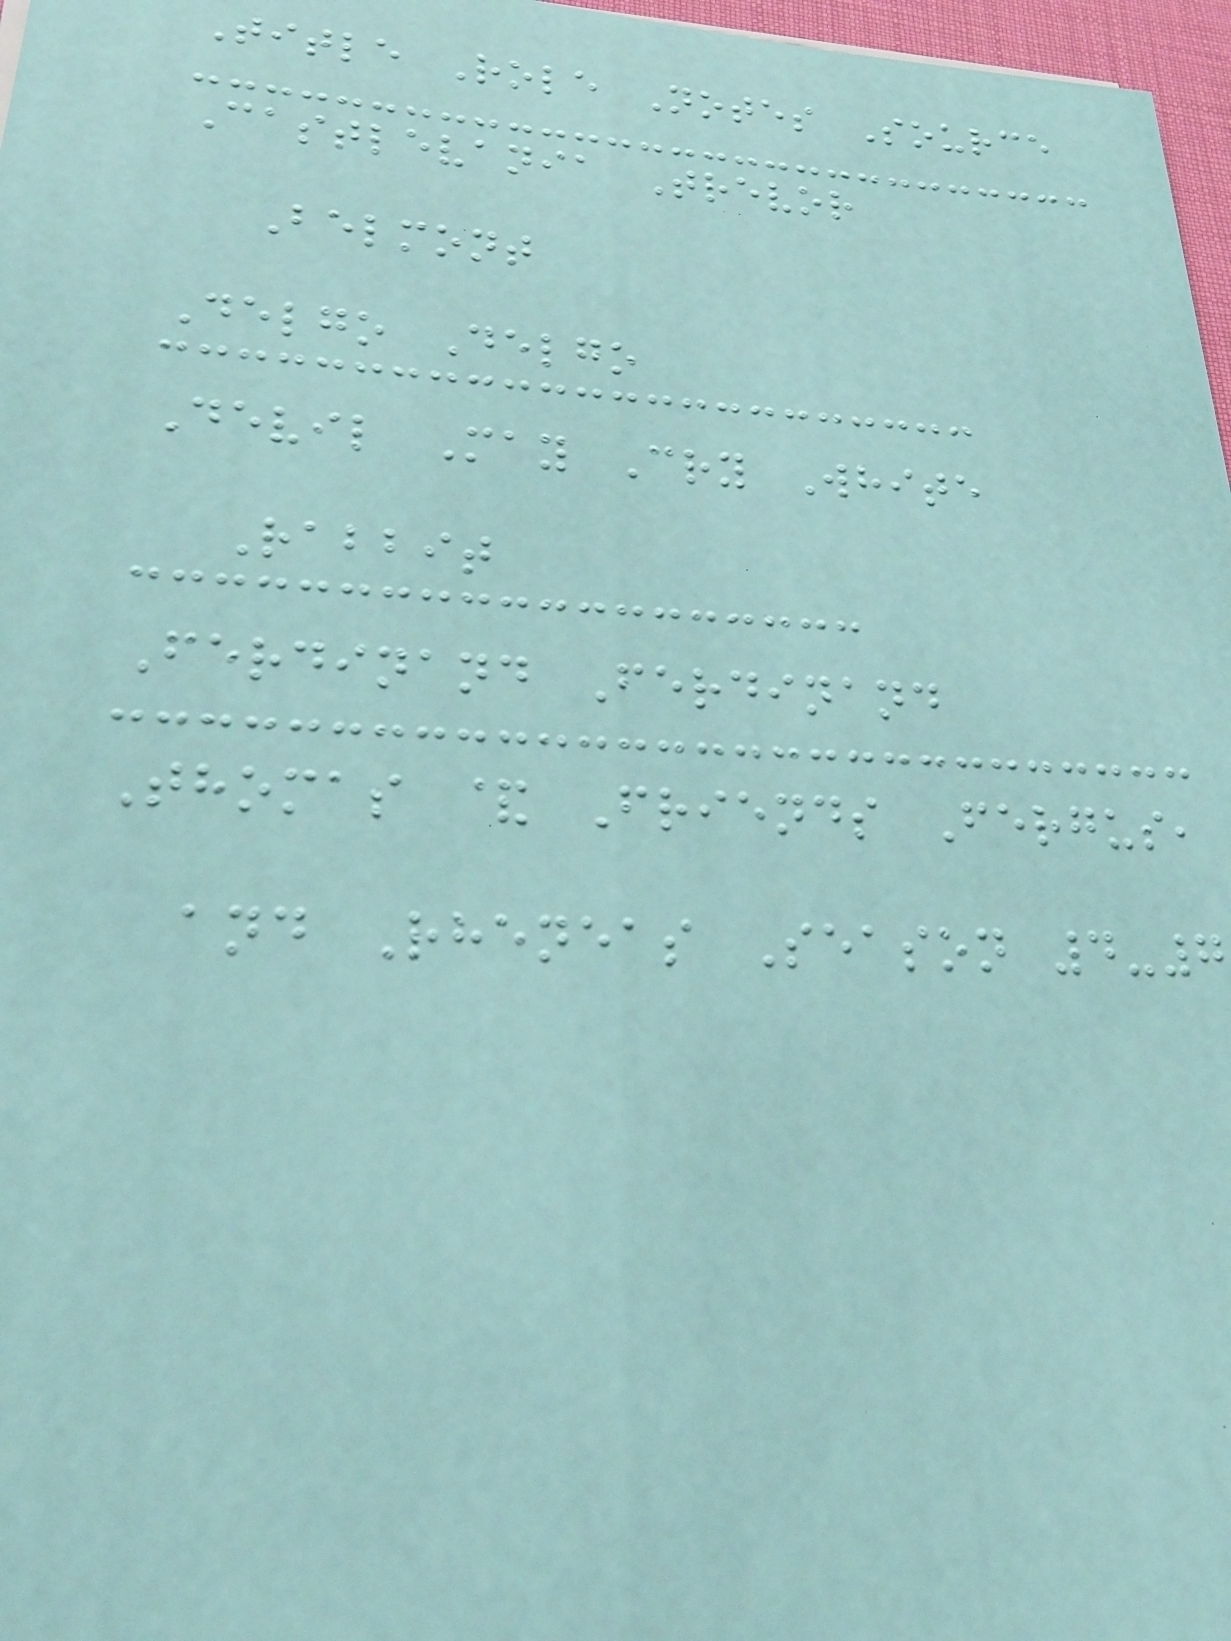Title Role Notes Source
Castlevania Trevor
Belmont
Delgo Delgo
Devil May Cry White
Rabbit
Ferdinand Ferdinand
Thomas & Friends Fergus,
and Rheneas Season 4-7
